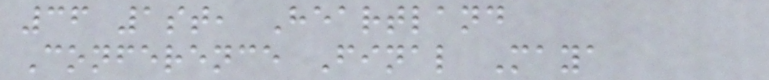36 1st, Heartland
Conference Final Maya
